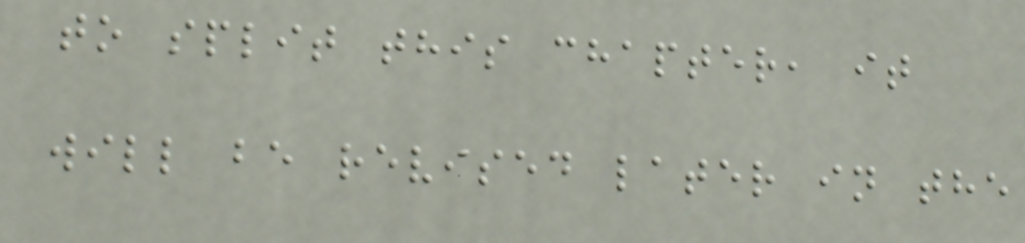to split this chapter, it
will be revised later in the
